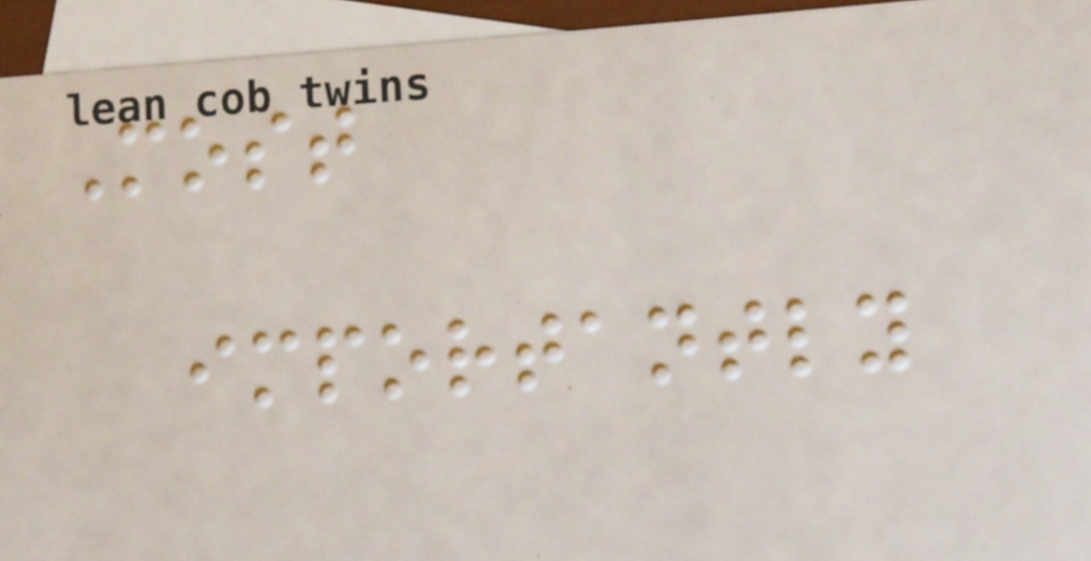Most
importantly
